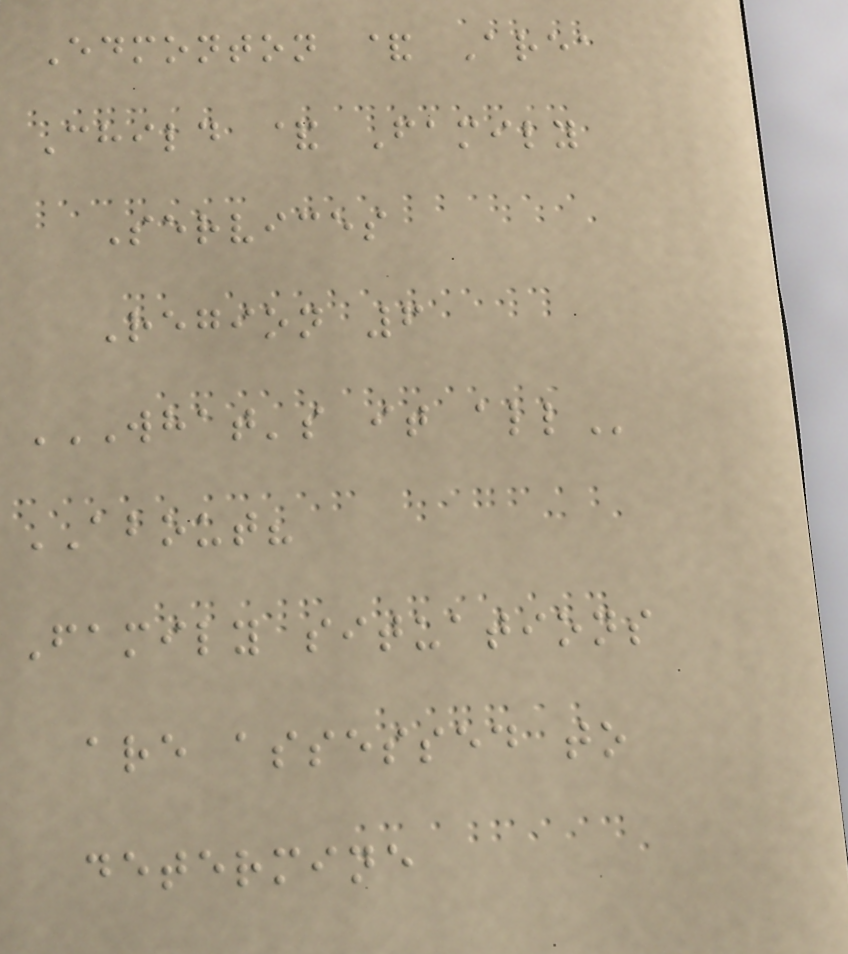Edmonton & Area
Child & Family
Services
Region 6
WHAT'S IT ALL
ABOUT?
Family situations
are assessed to
determine
